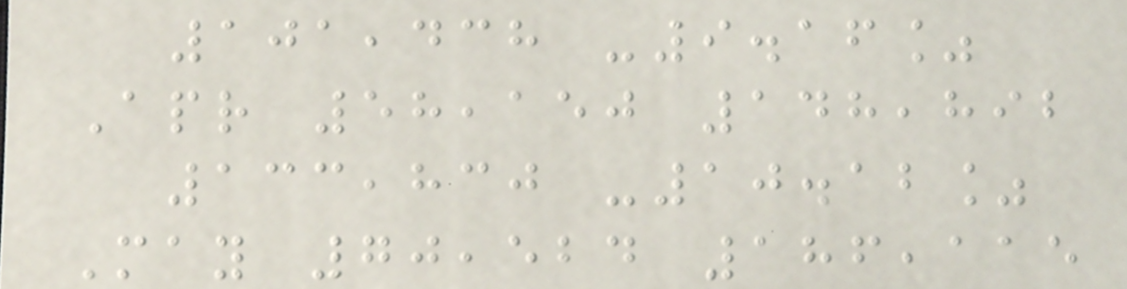101,438 -9.16%
Apr 58,150 148,892
133,830 -10.12%
May 70,524 186,115
